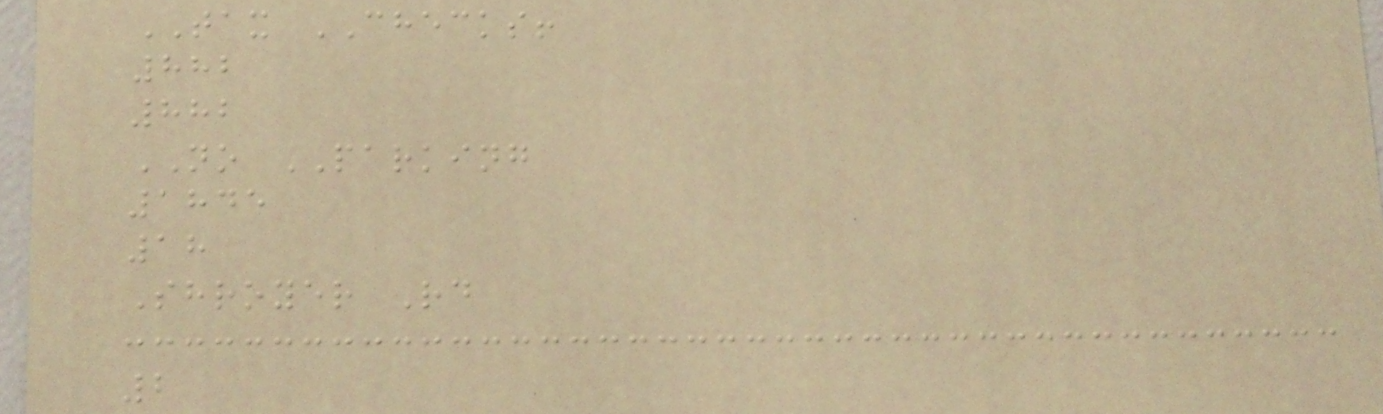TAX CHECKS!
882
882
NO PARKING
1845
18
Shroyer Rd
2
